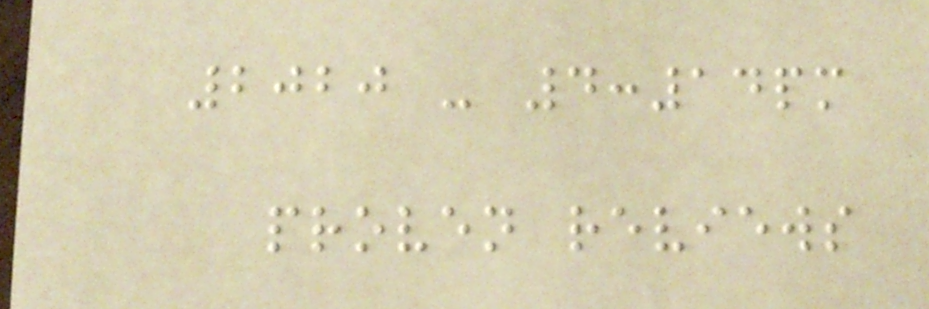2020 - 4:14pm
proven reviews
